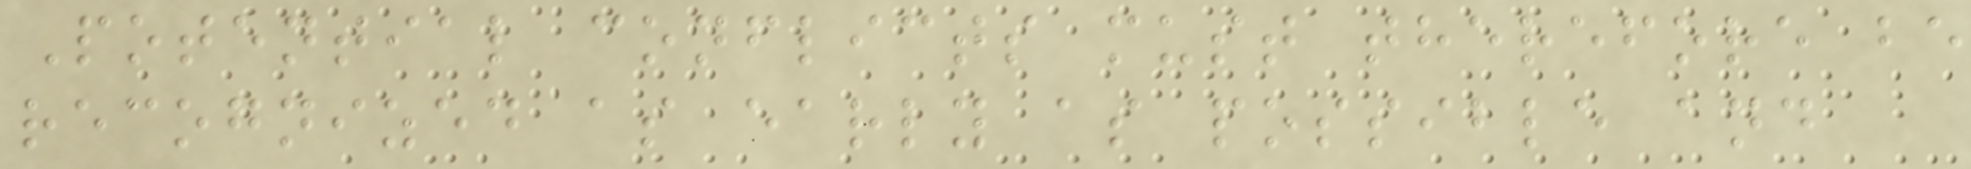Potential conflicts must therefore be
recognized as early as possible and
